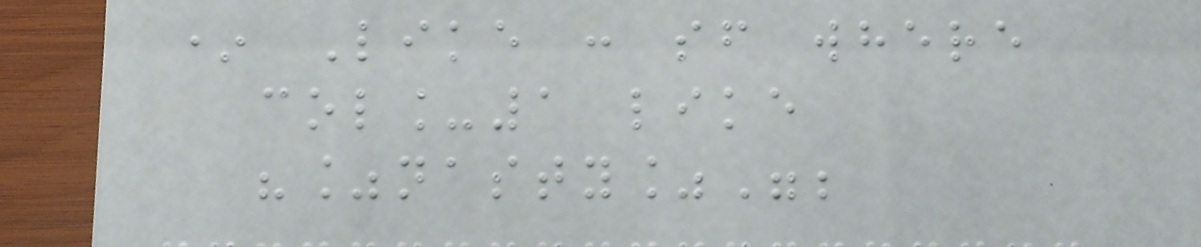* Like : sf where
col_1 like
"%nasty%";
